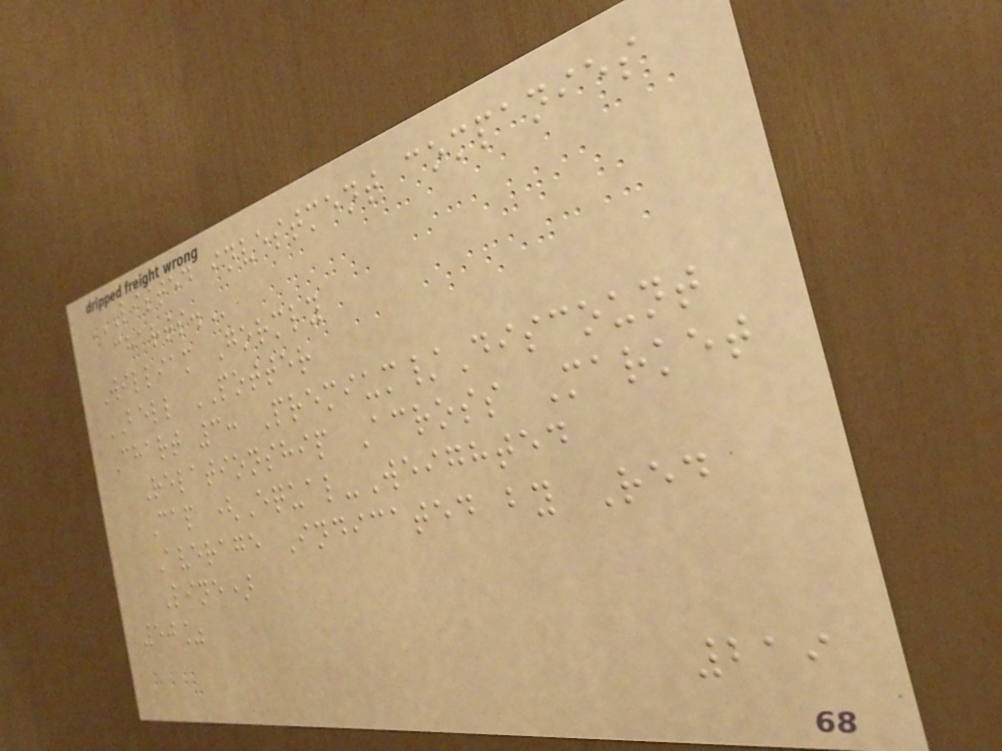LISTED INVESTMENT COMPANIES
CHARTS.
William Gormly
BELL POTTER
Chart 3: Premium/Discount
Relationship Across Market
Cap (Equal-Weighted
Average Indicated by Red
Line)
50%
219
